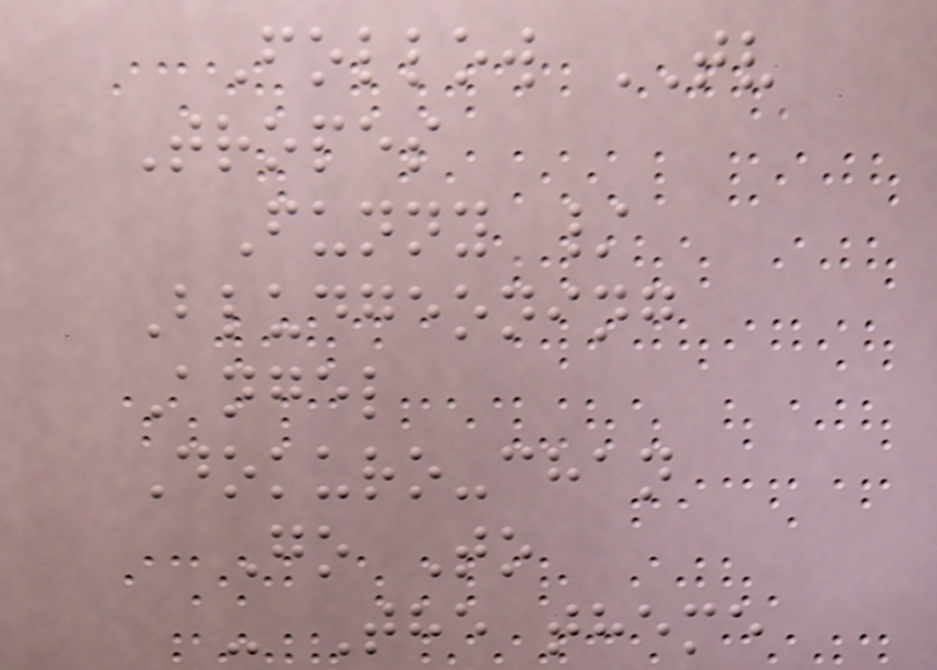Follow TV
Tropes
Funny /
Bludgeoning
Angel
Dokuro-chan
Go To
- The theme
